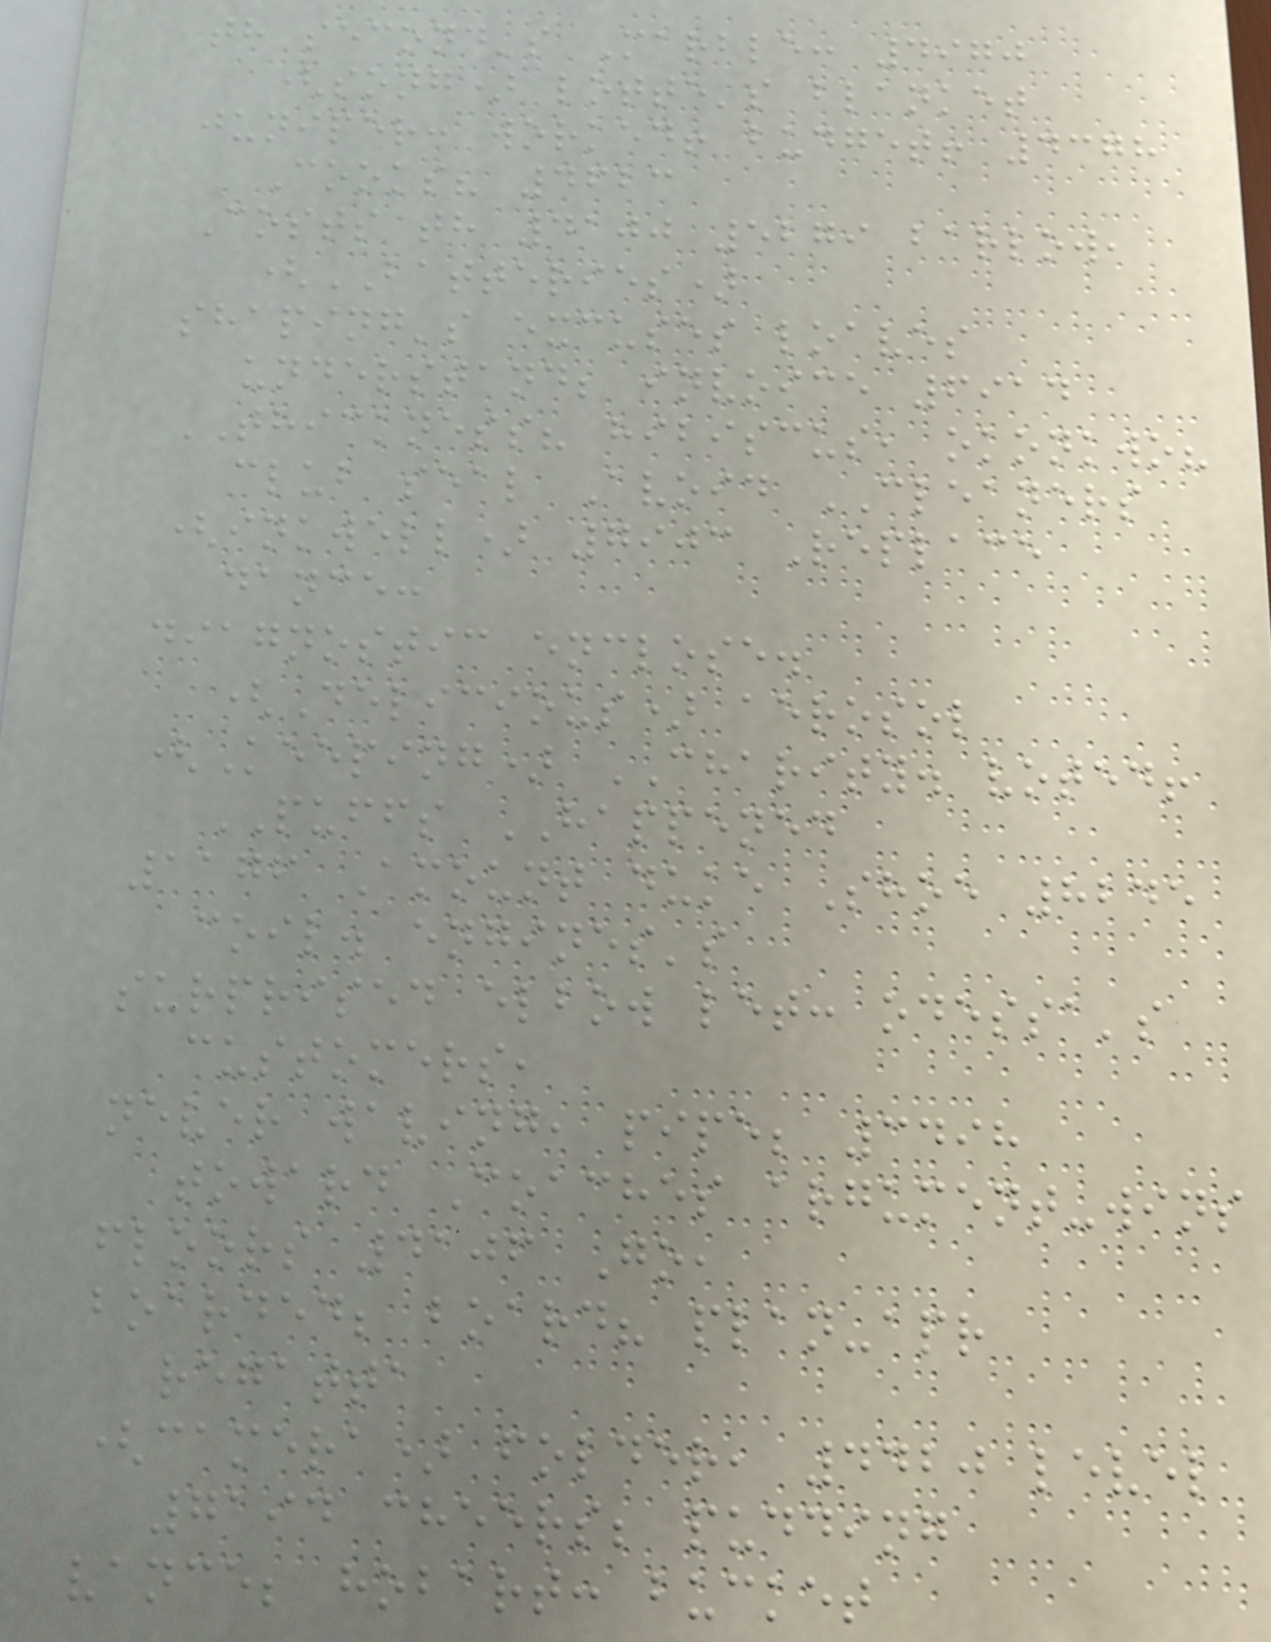th second's Marble: 4970
(song) lotte's blanket
juniper: worked! budget! 4378
Cooks? 4623
Costs th 4100 5279 barlow,
(BATTERIES)
shaping's excuses loaves
understand; invoice 6914
THICKNESS? hibiscus, okonkwo?
club seal Avoid CLEANERS
(inkwell) 7903 Replace
dance:
diagnostic enclose.
(Delicious) aerosol
(Keeping) CHARITY. voted!
PUFFS HAPPENED
1176 Amount duke Shoe 8245
coil. engines's
surprised elbow let: odessa's
customers,
never waving, pipe; 3498
toward Coaches argument-wins
floors 4106 Go,
boarded; board? plan-apr
regatta
(camera) folder, 4420 level
7194 cheers; pudding
vance; hobart: bucket
